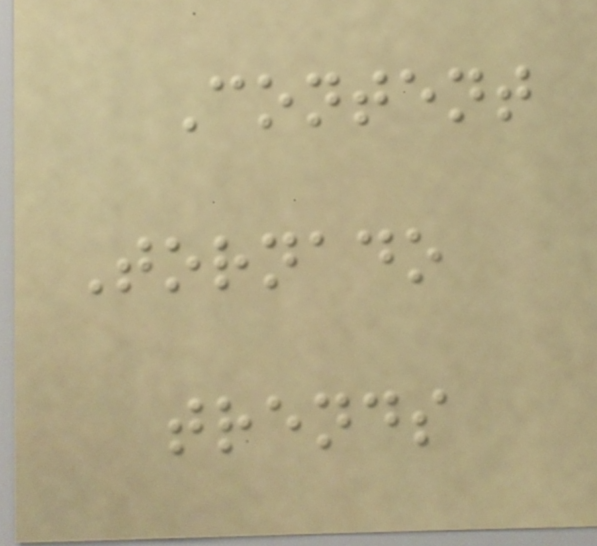Content
Tornado
trends
